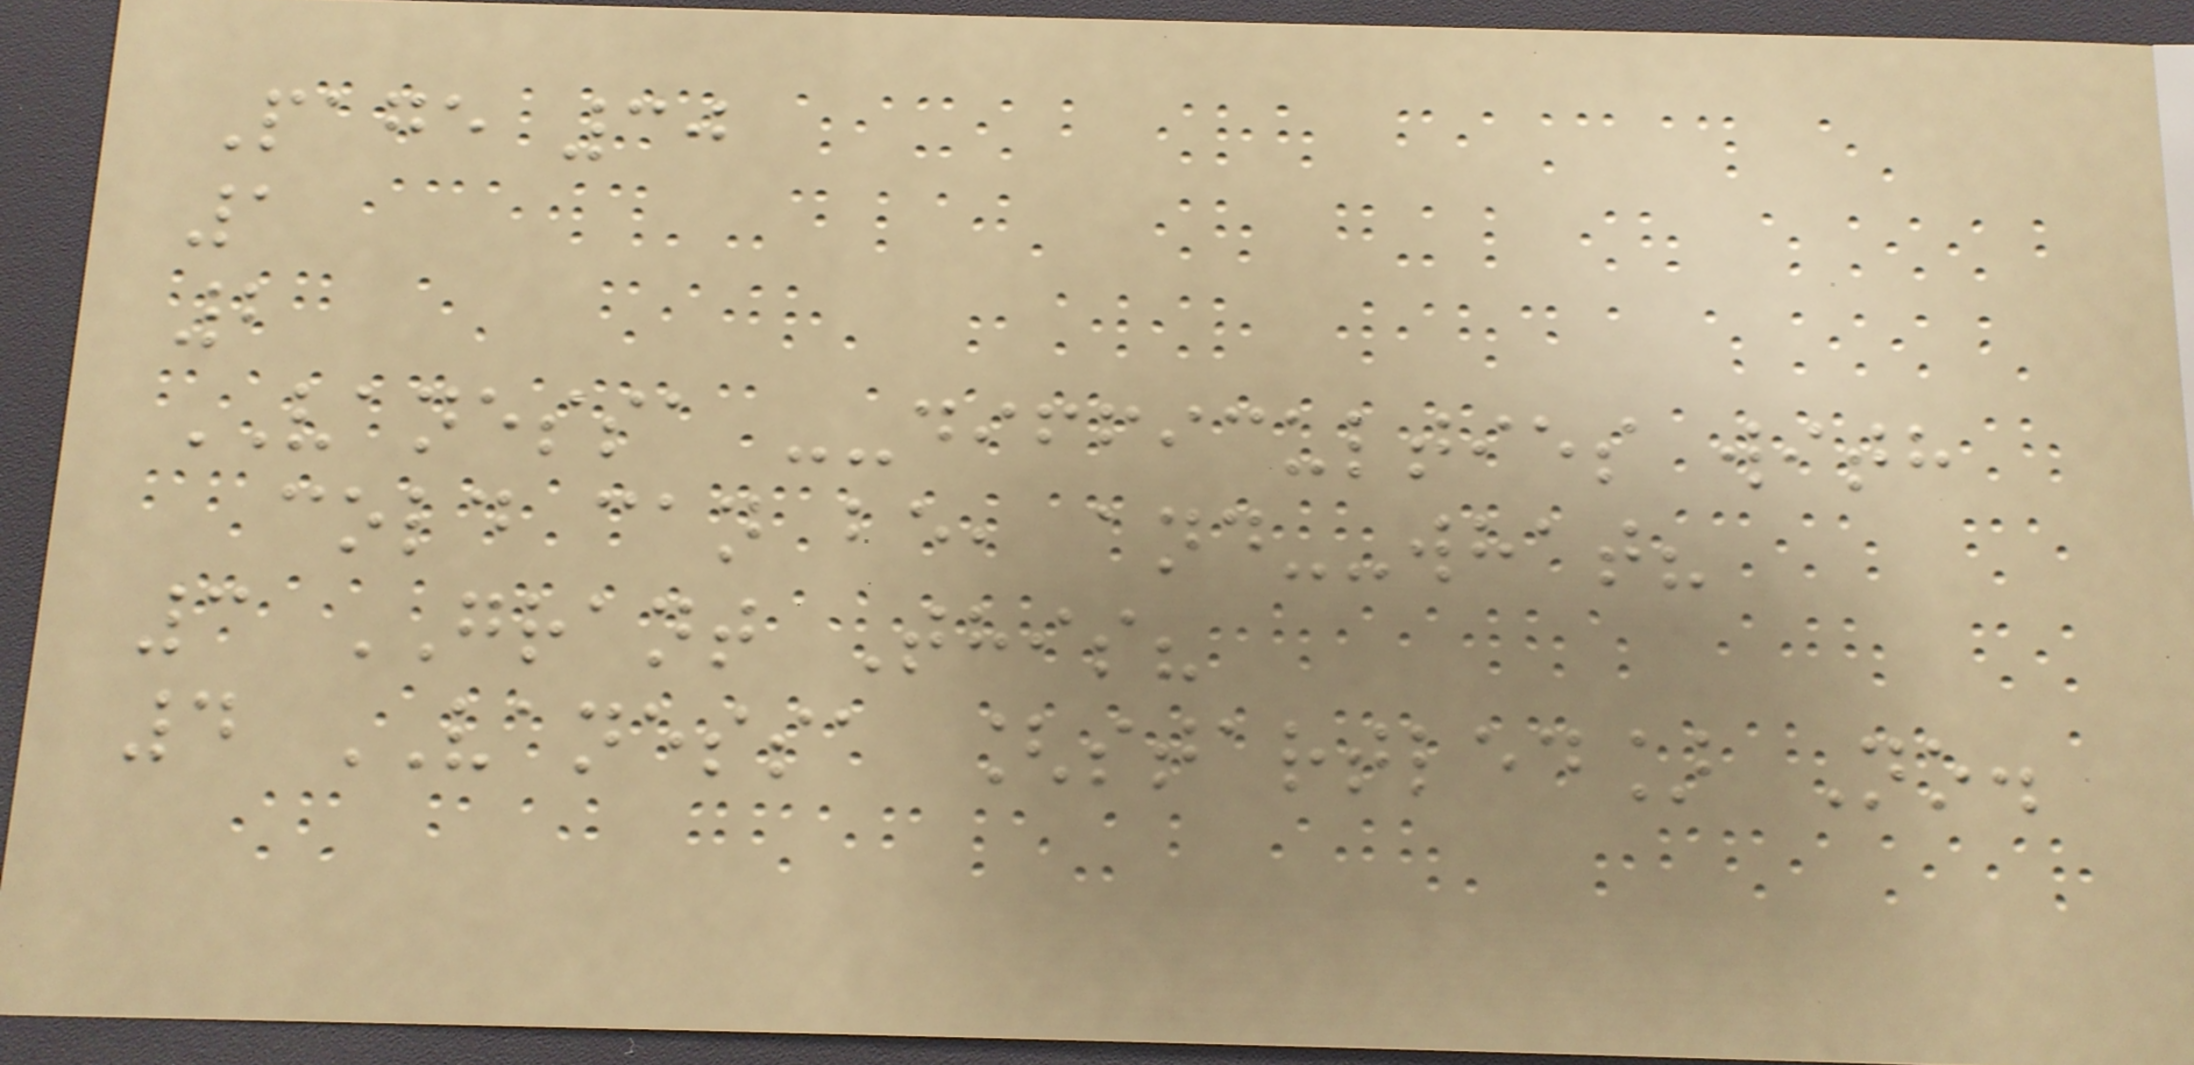Page 30
1
2
VANESSA --difficulties with
cold can be, and--what?
3 GRANT This?
4 VANESSA [startled] No.
